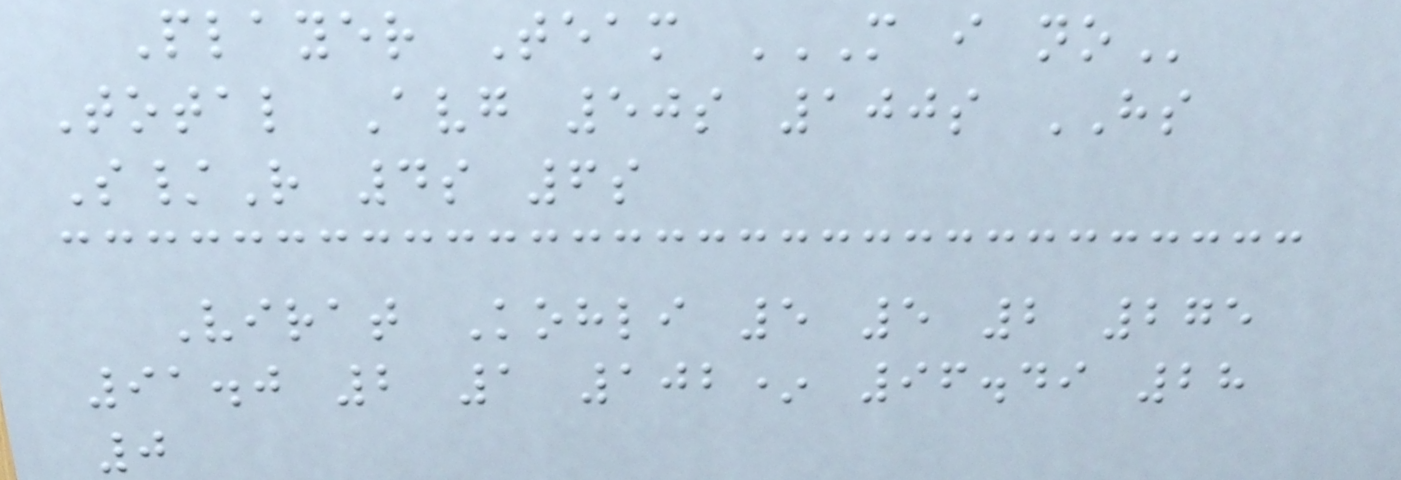Player Team M I NO
Total Avg 50s 100s HS
S/R 4s 6s
Virat Kohli 5 5 2 275
91.0 2 1 102* 96.49 28
0
